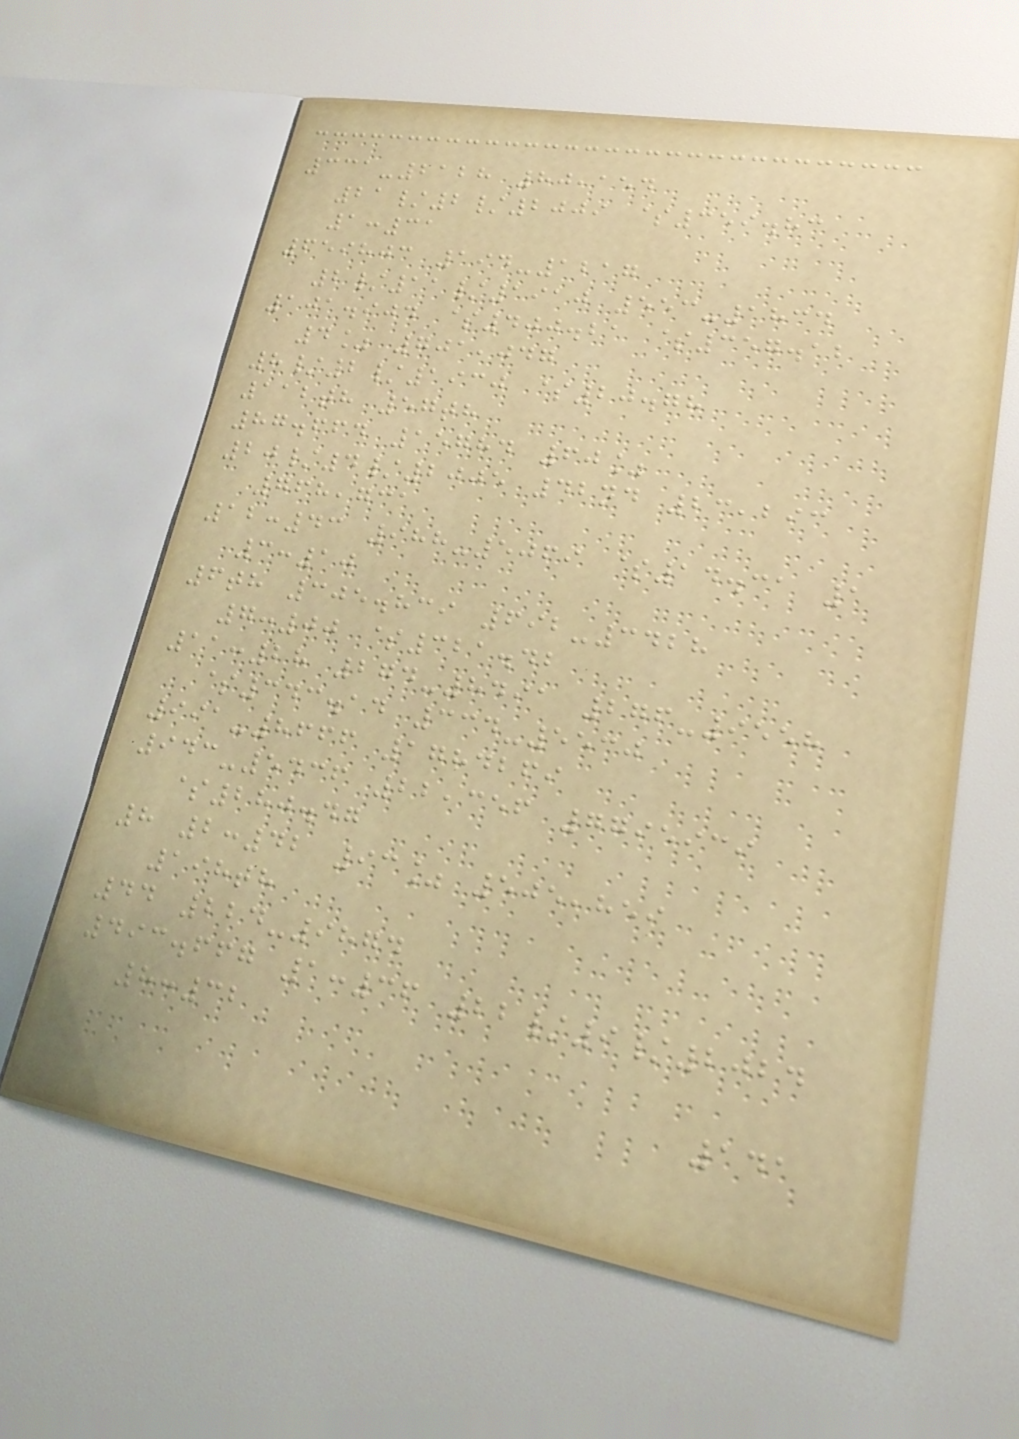331-2128 80,154
21/2/2009 $359.83
1:31
659803 194-1217
2/11/1910 553-1834
101.904 $400.21 $357.12
4% 701,047
8/2/1930 $20.78
112th 57th
87.664 15784 60%
20/4/2005 42nd 23,293
768,731
12:43 988-5069 $14.31 1
3:10
6th 305.839 692-3428
7:00 $321.42
11:28 274-8491 276-9558
$343.14 334-5530
991-8666 1784269
943-5436 22,356 7795939
$280.47
8 2:42 93% 505,859
198th
44 224-9874
493.667 1:36 22/9/2024
8:32
141
